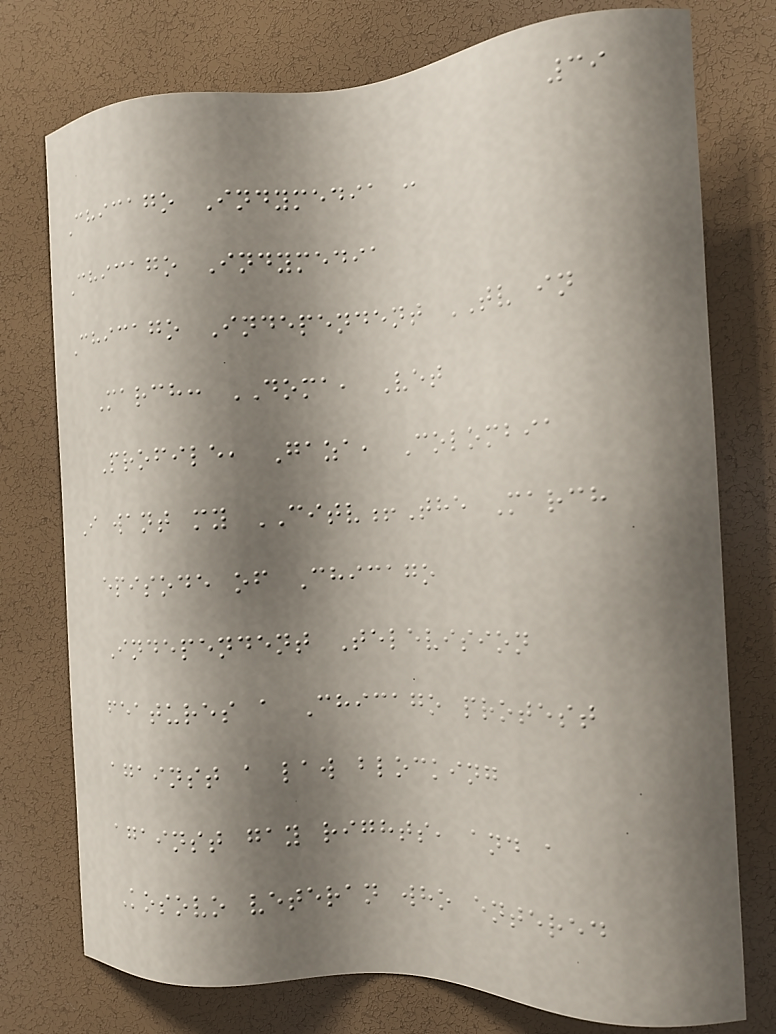39
Chicago Indymedia :
Chicago Indymedia
Chicago Independent TV in
March: DOMA, Vet
Profile, Gaza, Colombia
I want my CITV!The March
episode of Chicago
Independent Television
features a Chicago protest
against a law blocking
against gay rights, and a
Kosovo veteran who entered
